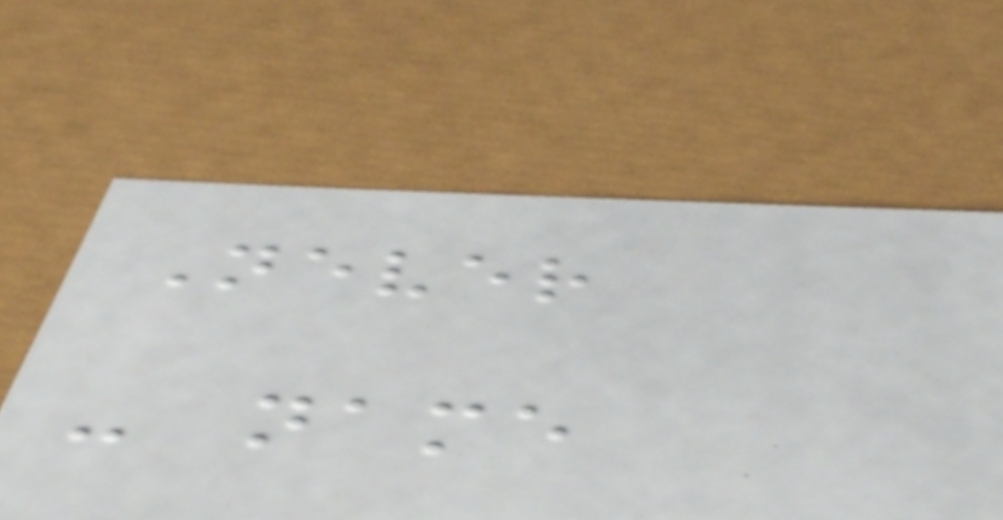Never
- name
